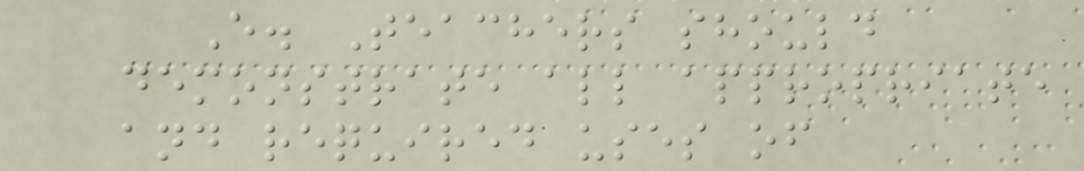E. Teachers should
demonstrate all appropriate
and required uses of
